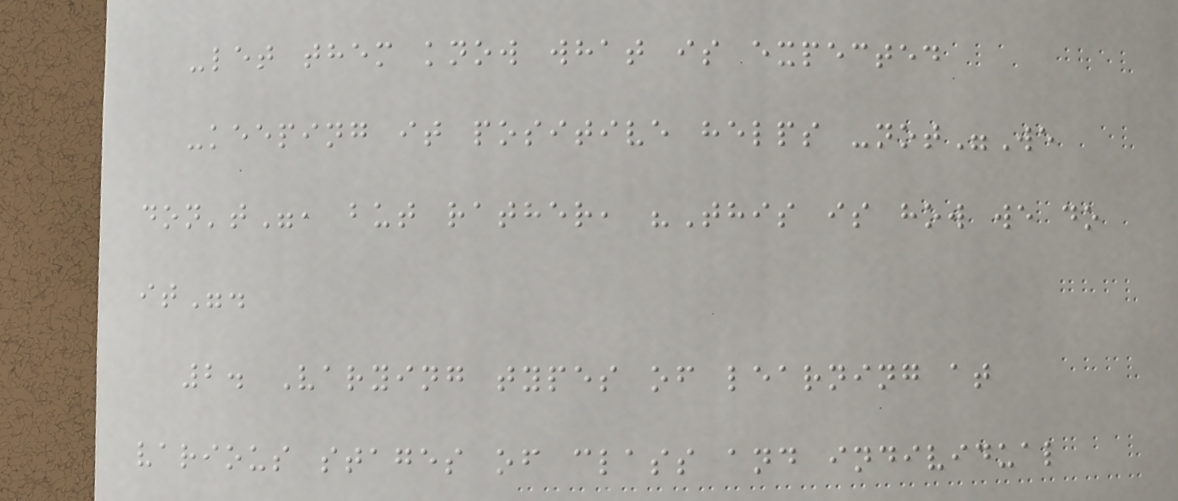-let them know what is expected
-keeping it positive helps -not"We
don't", but rather, "This is how we do
it".
2. Varying types of learning at
various stages of class and individual
